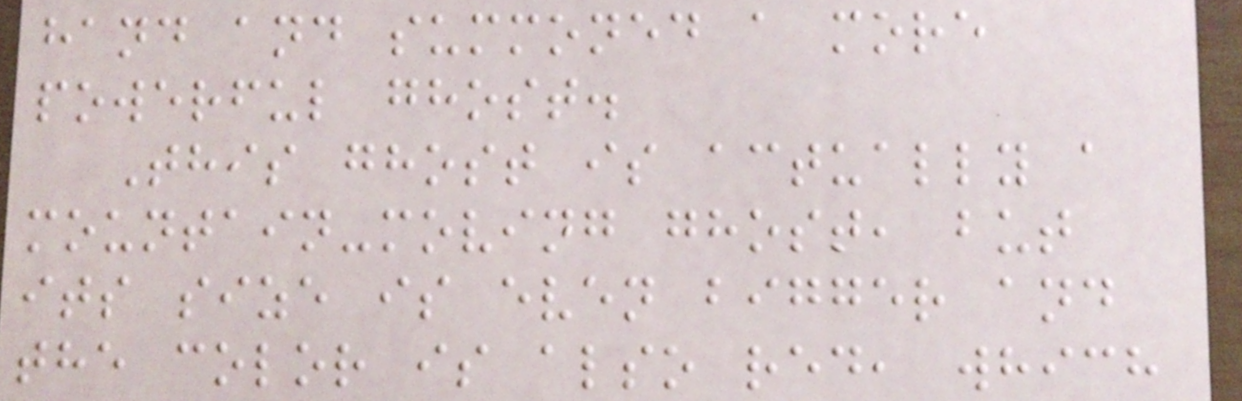hand and summoned a more
powerful ghost.
This ghost is actually a
mountain-moving ghost, but
its size is even bigger and
the color is also red, which
